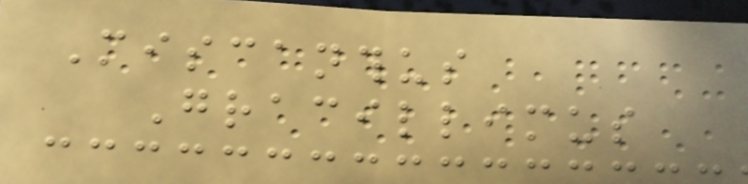Miscanthus
Gracillimus
